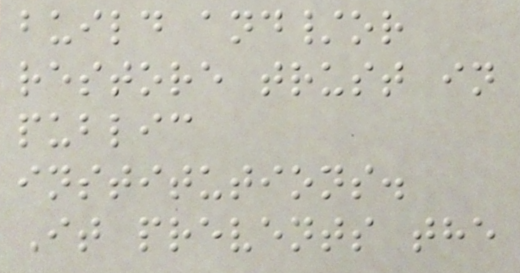build and/or
restore trust in
public
institutions.
It prevents the
